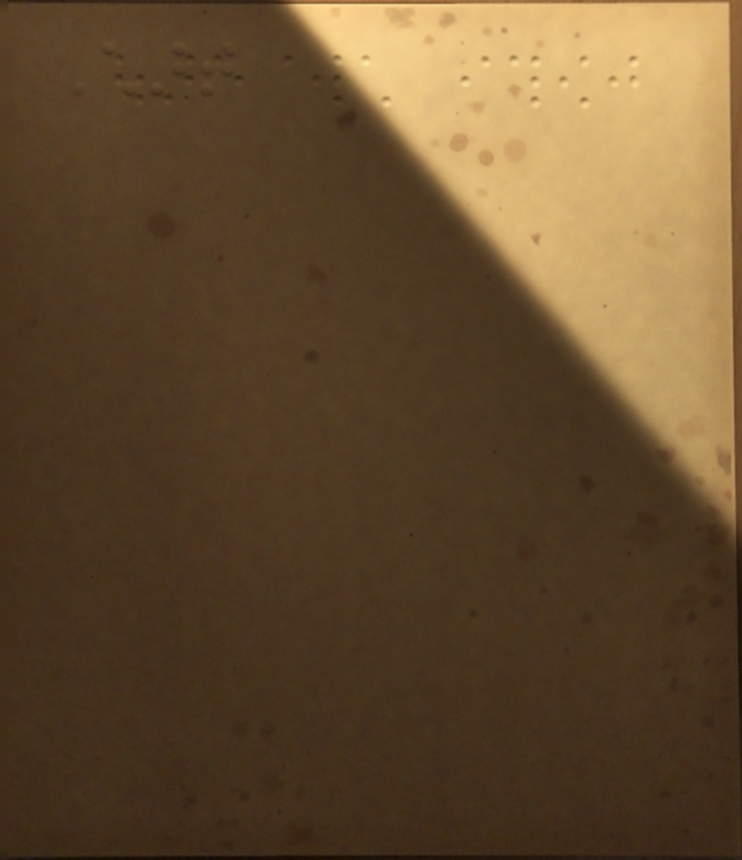Chart
